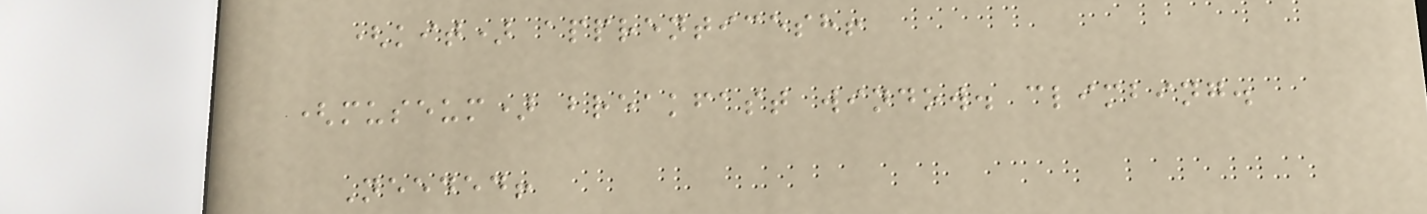(kit) apprenticesh!
(museum) breakfast window. climbing.
Needed!
